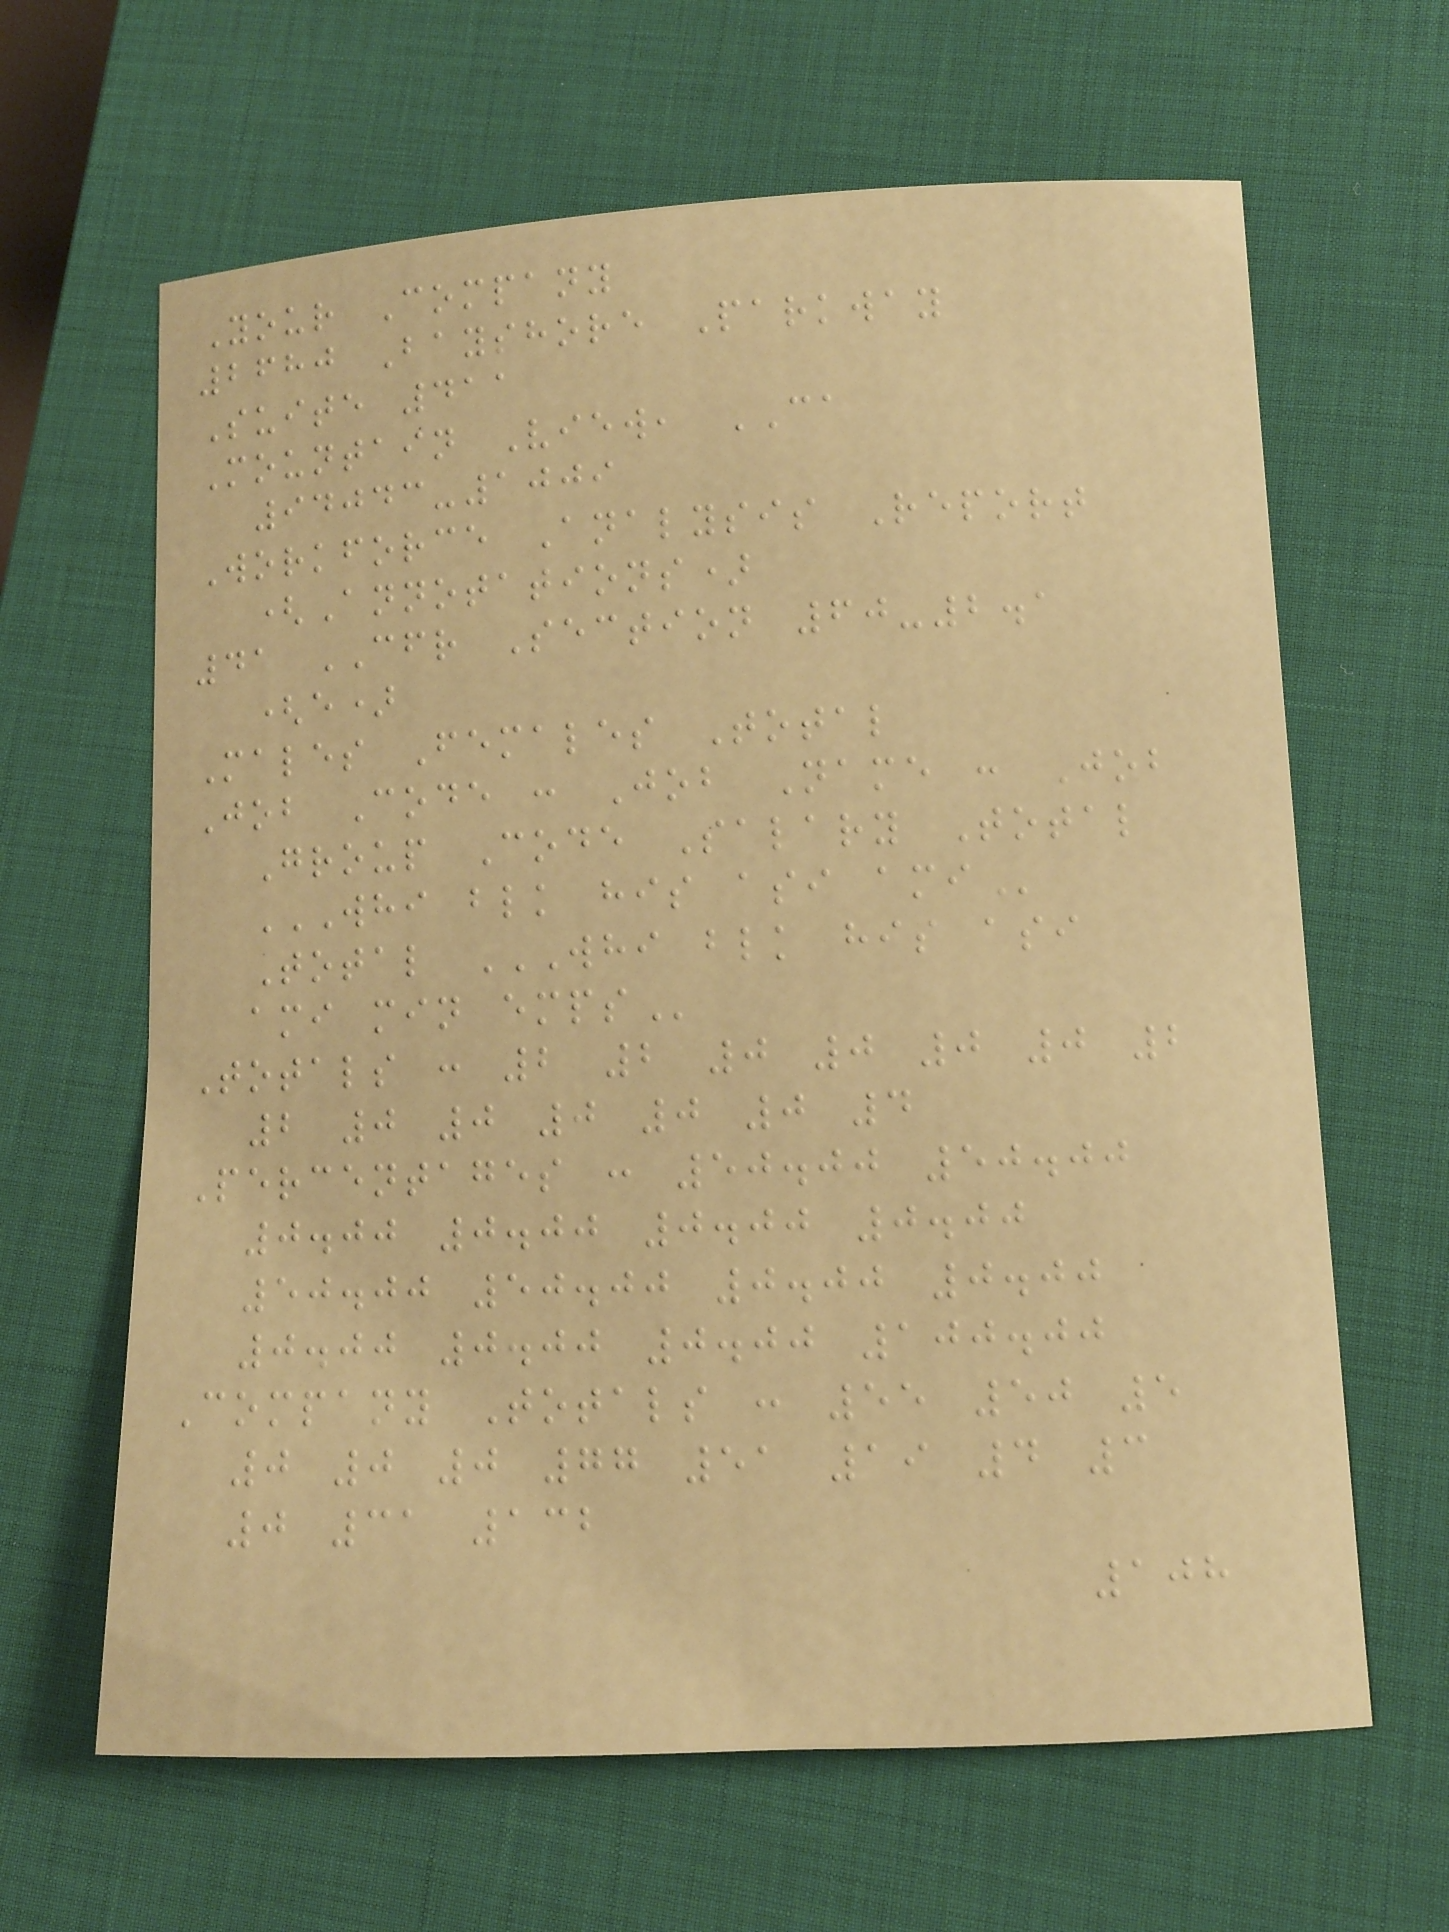Your Company
2680 Bayshore Parkway
Suite 411
Mountain View, CA
94043-1009
Workforce Analysis Report
(Annotations)
41 CFR Section 60-2.1
(e)
Males Females Total
Job Code : Job Name : Job
Group Code Salary Total
WHI BLK HIS ASI AMI
Total WHI BLK HIS ASI
AMI MIN EMPS
Totals : 2 2 0 0 0 0 2
2 0 0 0 0 0 4
Percentages : 50.00 50.00
0.00 0.00 0.00 0.00
50.00 50.00 0.00 0.00
0.00 0.00 0.00 100.00
Company Totals : 55 50 5
0 0 0 77 51 19 4 3
0 31 132
108
